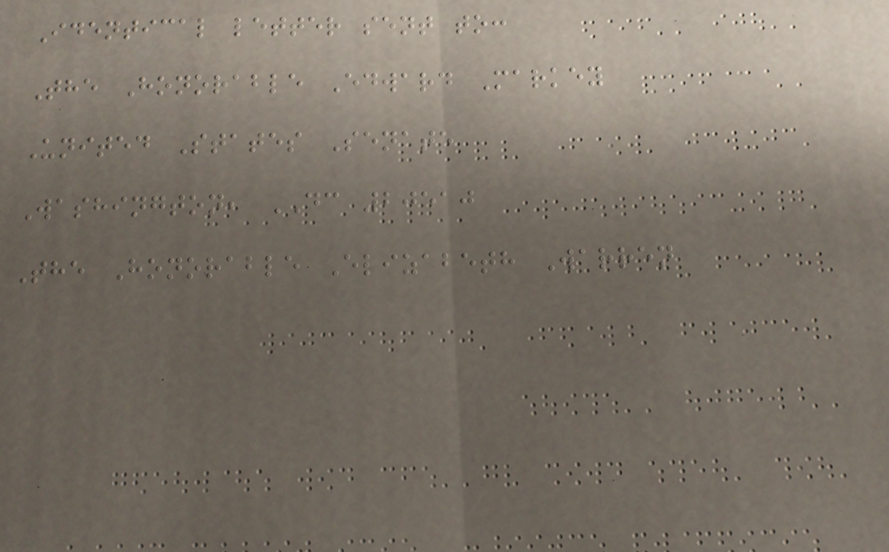Identical letter sent to:
The Honorable Edward Markey
United States Senate
Washington, DC 20510
The Honorable Elizabeth Warren
